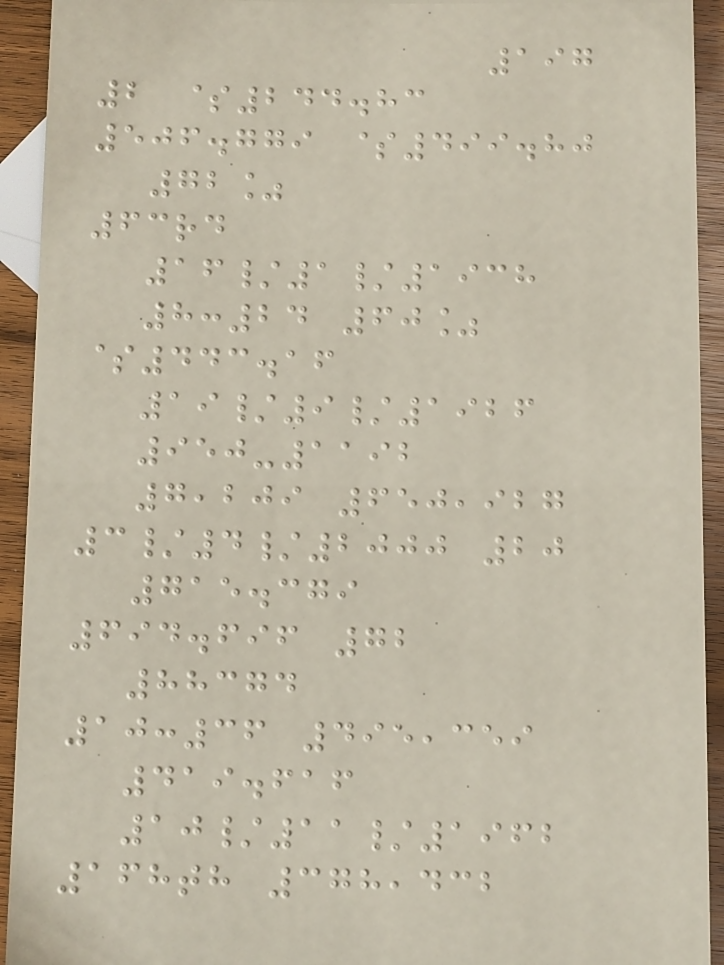197
2 $244.83
506.779 $499.80
72%
63rd
16/1/1938
8:24 60%
$443.16
19/9/1926
950-1192
7,209 650,927
3/4/2000 20
715.379
694.696 72
88374
10:36 495,359
419.616
10/11/1962
168th 378,432
